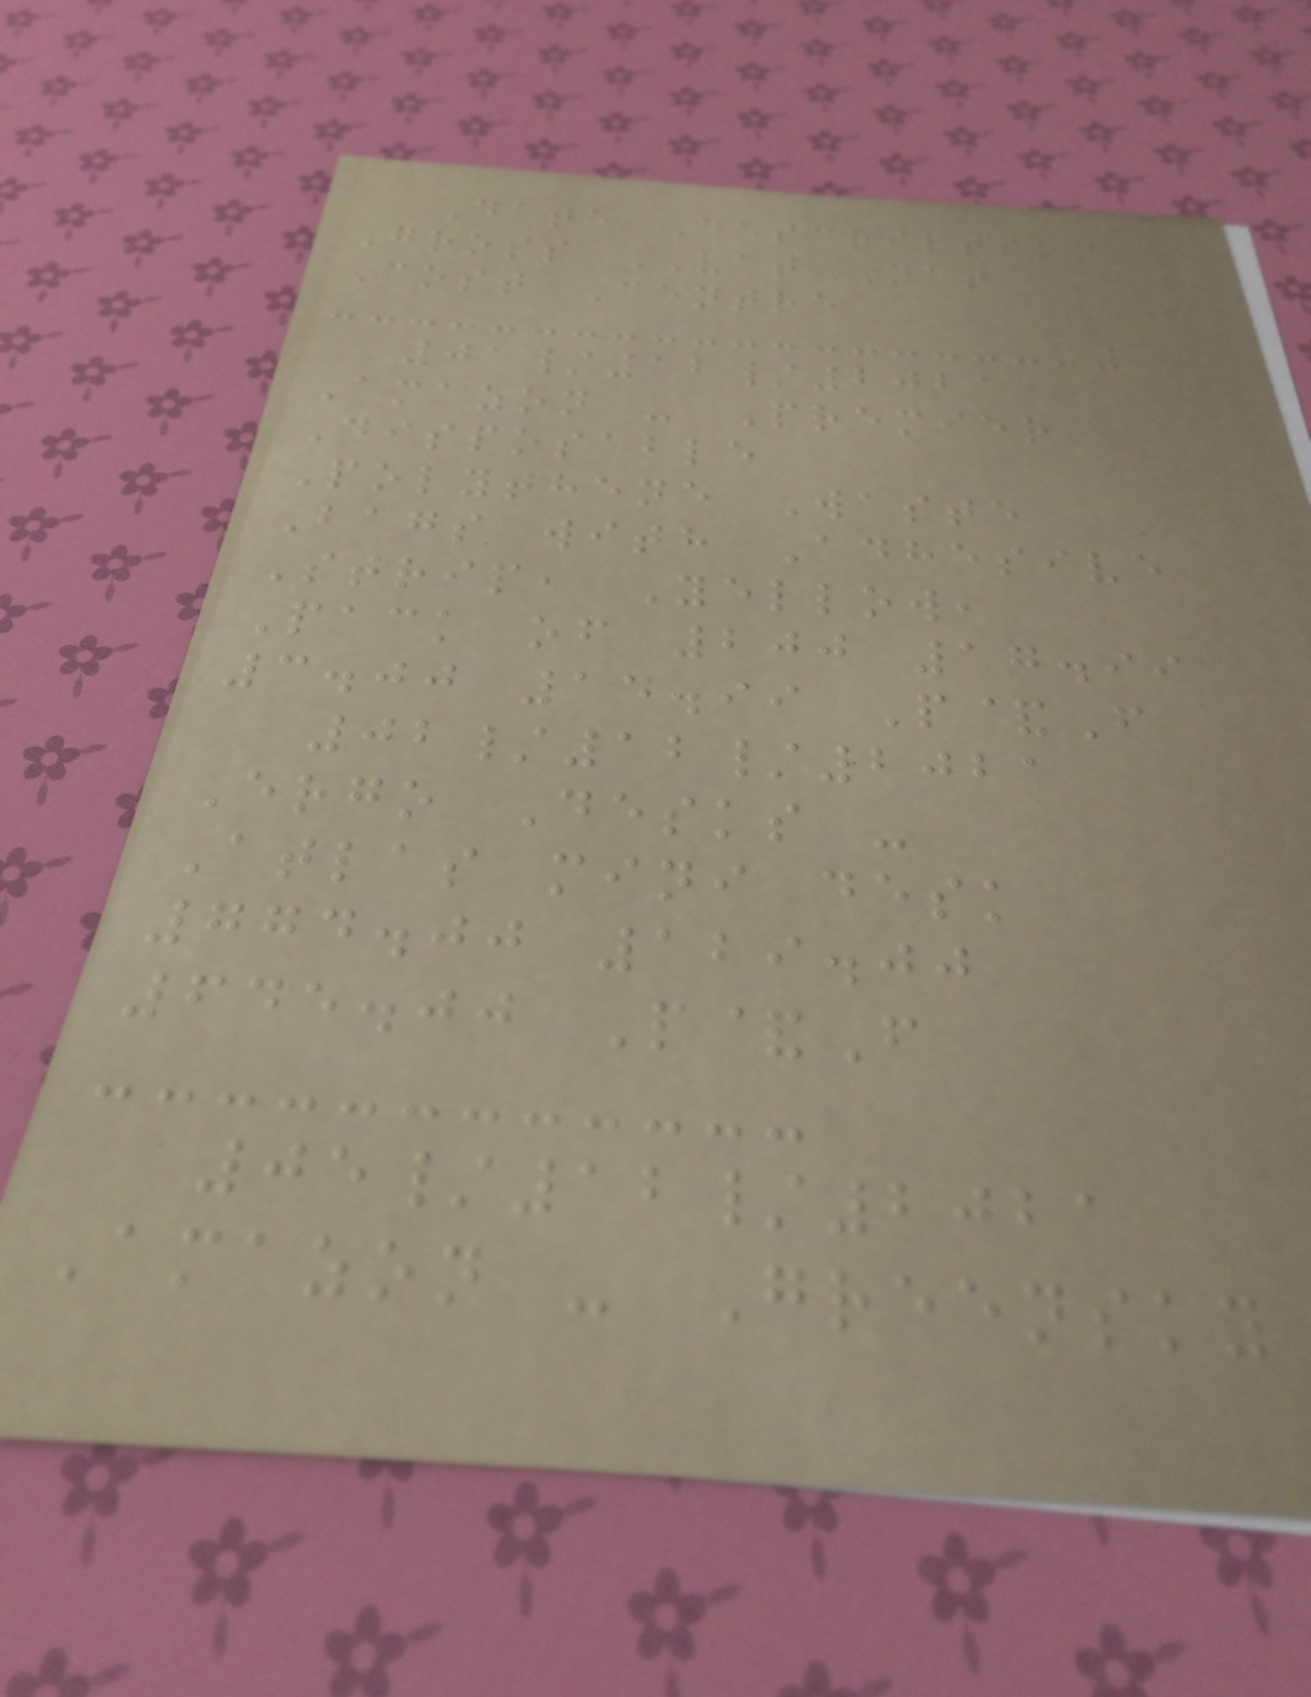Date Description
Gross VAT Net
Cost Centre
01/12/2021
Amazon - Premier
Disposable
Polythene Waste
Bags with Adhesive
Strip, Yellow,
Pack of 200 17.99
3.00 14.99 P&F
02/12/2021
Ergo Desks -
Atlas mini desk
774.00 129.00
645.00 P&F
05/12/2021
Amazon - Greensky
